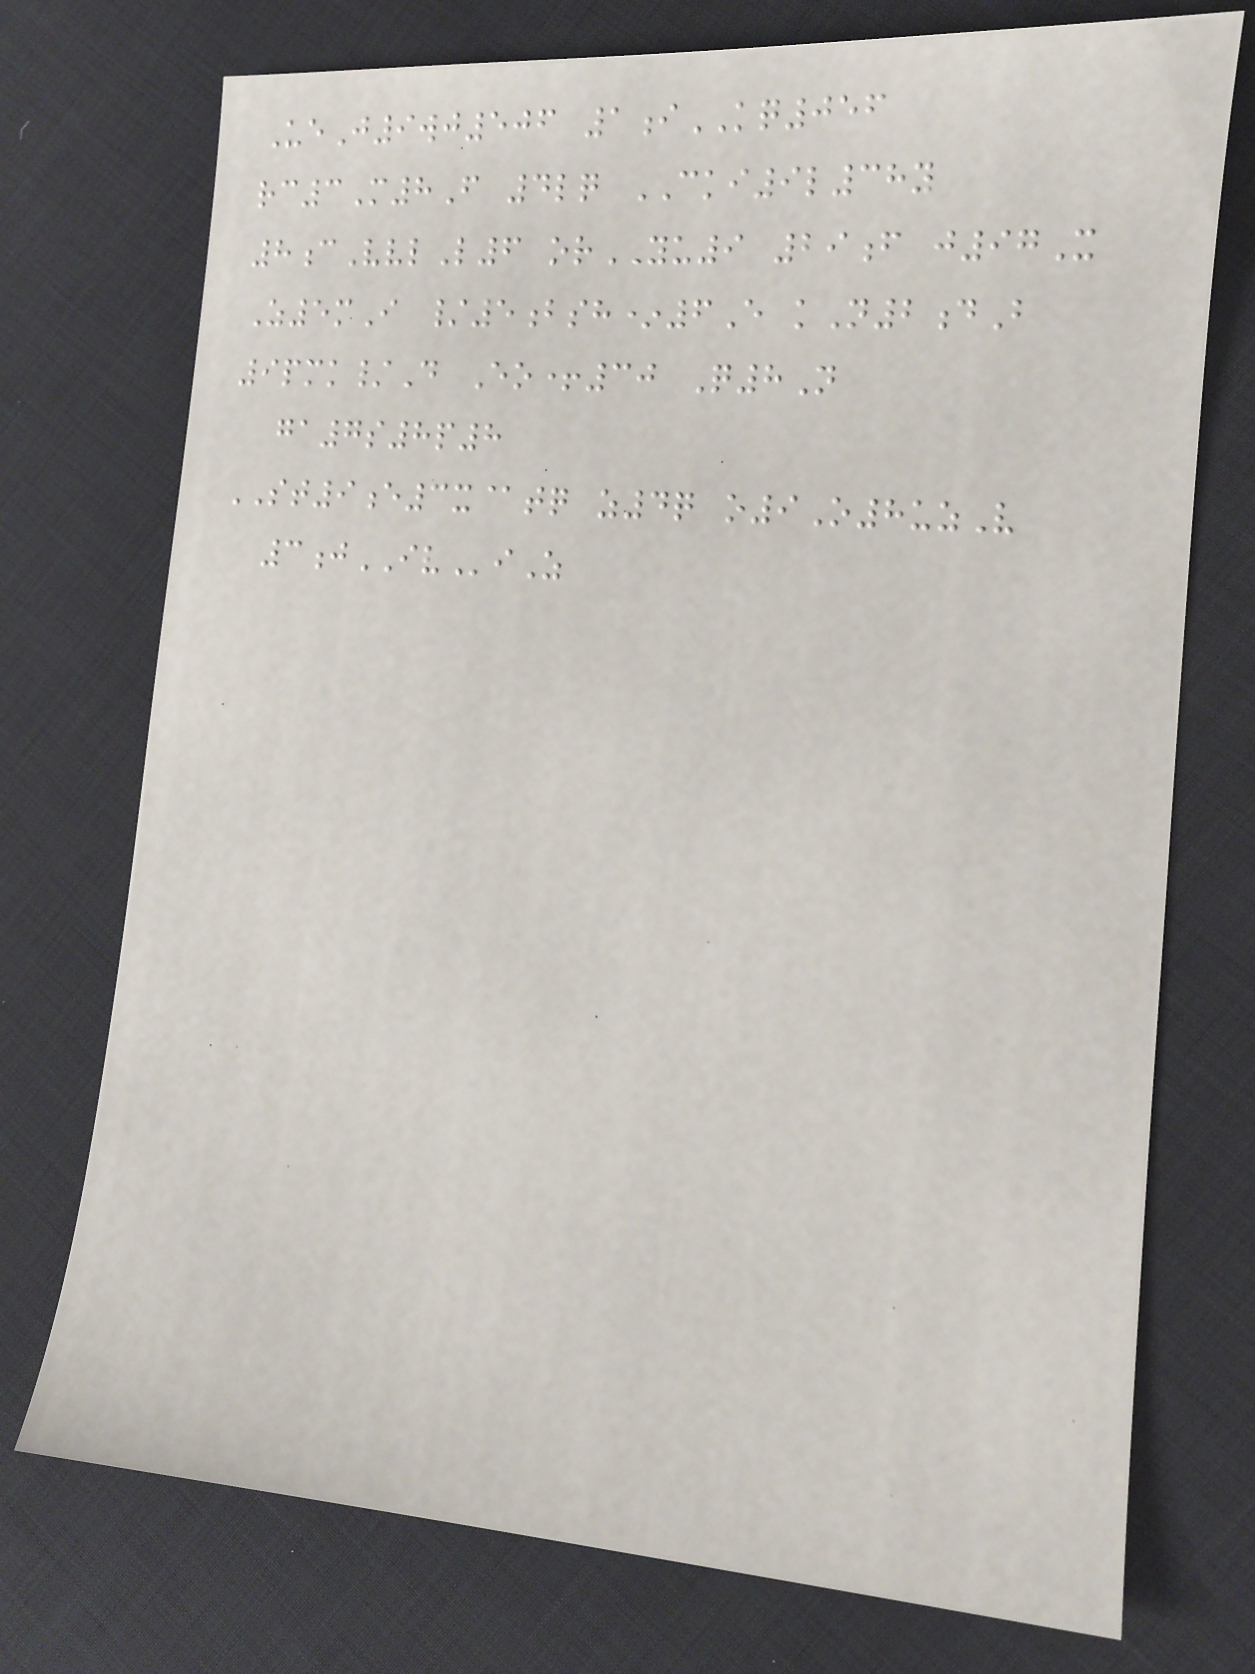UeJ9wj506 1iKQ056
rc3M8F 4lq CKI9l38y
8cVvlL6 orYU9 29f j97X
Z5mI /5bsh*6E kN2dB
9pmk/D Eo+30 Q8N
ga7s8p8
ST9e3x@tq z4q o9O8uzV
3jIViZ
